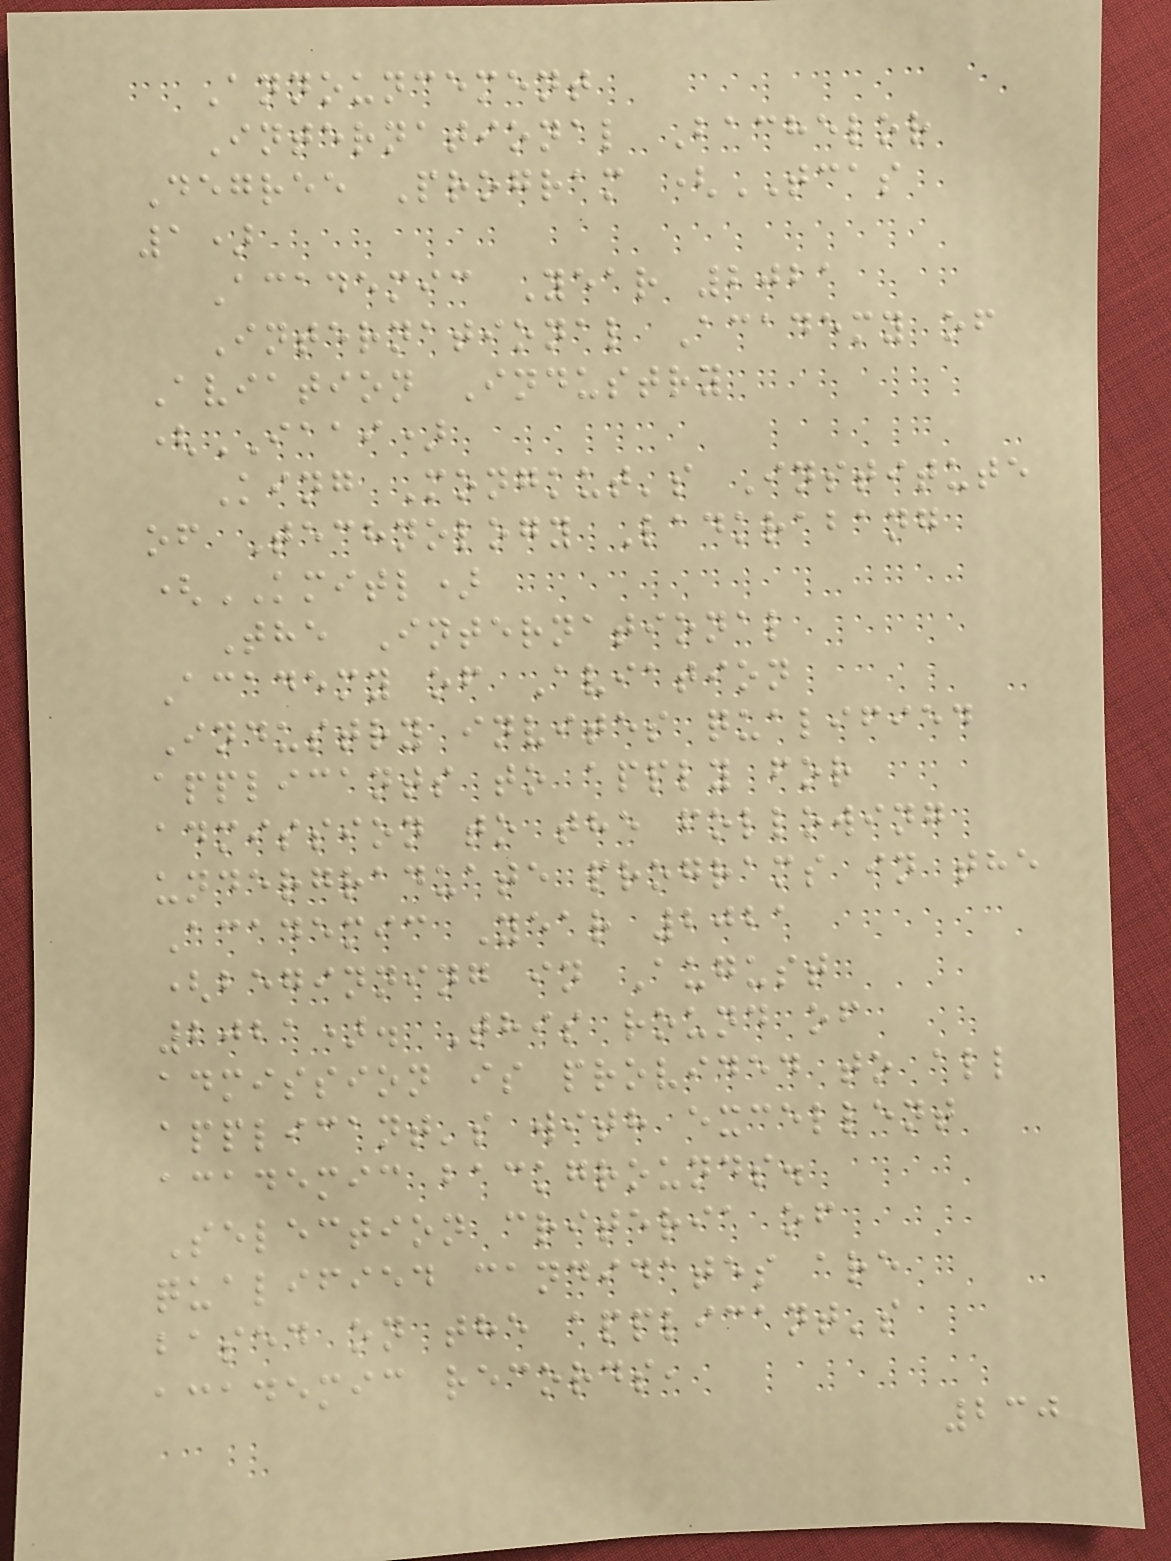Announcement
International Bachelor
Degree Program (TCAS
1)
Academic Year 2021
International Academy of
Aviation Industry
(IAAI)
King Mongkut's Institute
of Technology Ladkrabang
(KMITL)
The International
Academy of Aviation
Industry invites qualified
applicants to apply for
admission to the following
undergraduate programs in the
Academic Year 2021
(beginning in August
2021). This round of
admission is provided to all
applicant's with excellent
academic backgrounds.
Selection criteria of
qualified candidates are
based on the applicant's
academic records,
230
